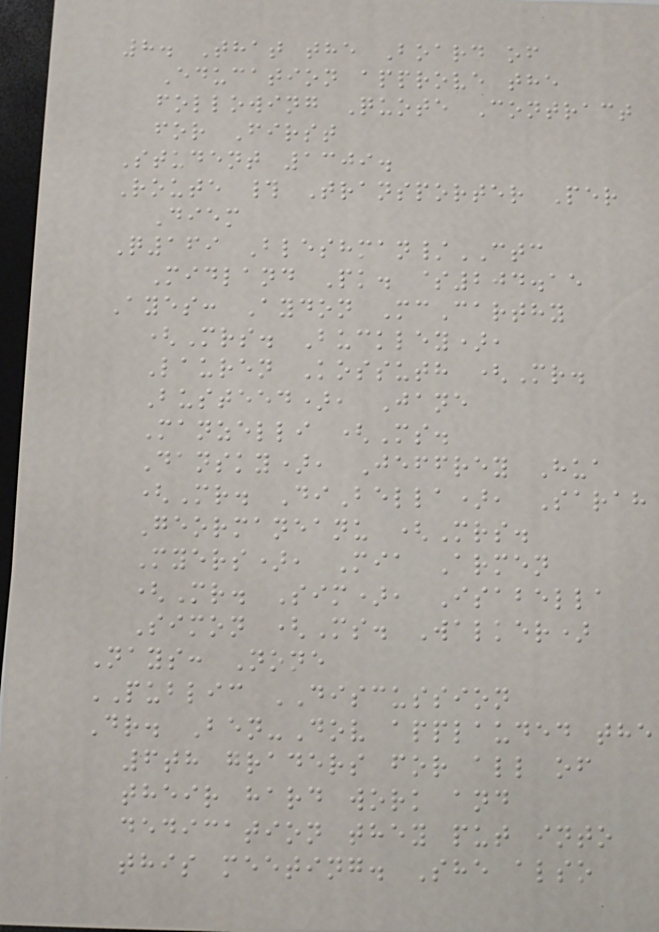8. That the Board of
Education approve the
following Quote Contract
for First
Student 1309.
Route # Transporter Per
Diem
Q169 Bleshman/CTC
Midland Pk. $204.15
Ayes: Aydon McCarthy
(Mrs. Buckley),
Lauren Kossuth (Mr.
Busteed), Jane
Manzelli (Ms.
Dansky), Jeffrey Hua
(Mr. DiBella), Sarah
Geormaneanu (Mrs.
Myers), Mia Armen
(Mr. Sim), Isabella
Simon (Ms. Walker)
Nays: None
PUBLIC DISCUSSION
Dr. Ben-Dov applauded the
6th graders for all of
their hard work and
dedication they put into
this meeting. She also
